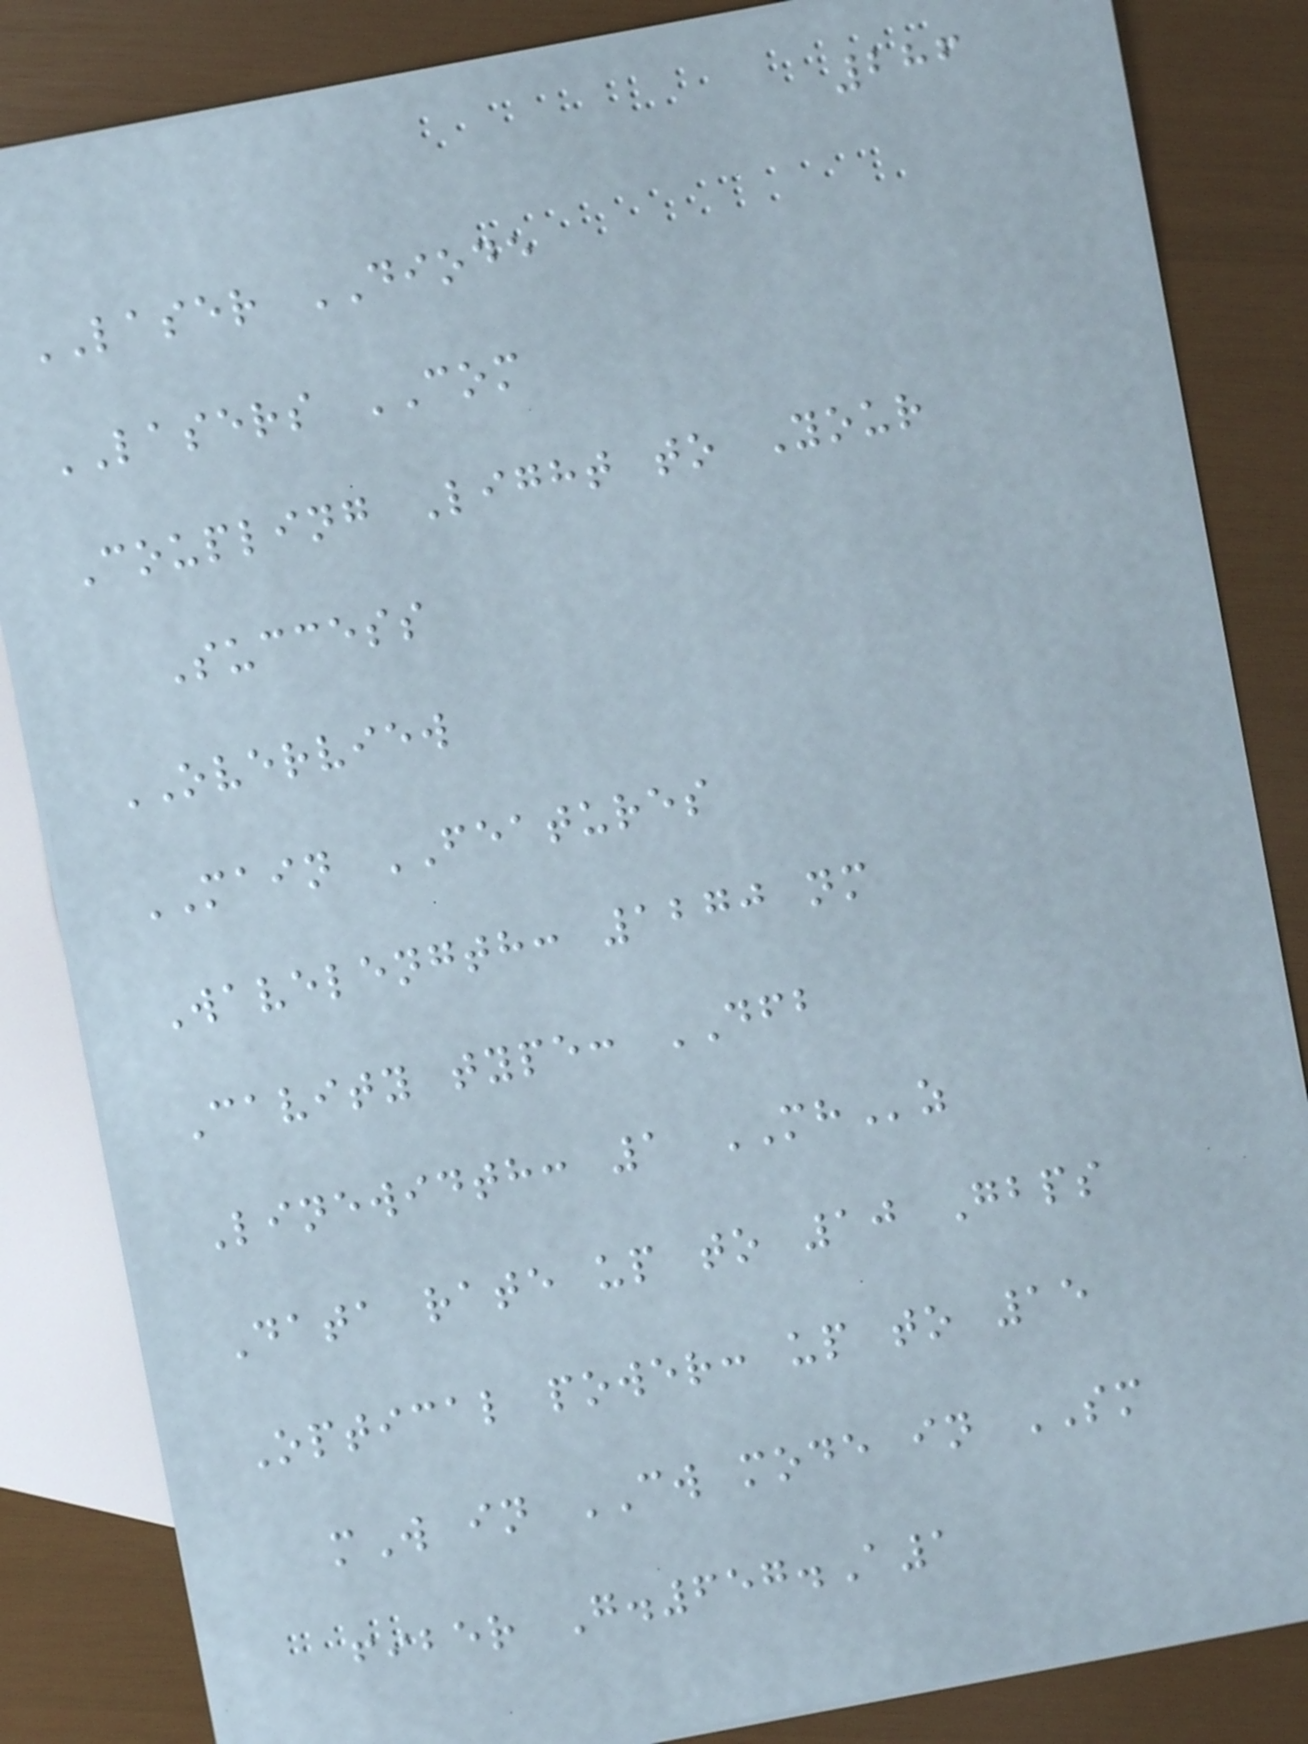286
LASER DIODE
LASERS COM
Coupling Light to Your
Success
OVERVIEW
MAIN FEATURES
Wavelength: 1270 nm
Cavity type: DFB
Linewidth: 1 MHz
Data rate up to 10 Gbps
Optical power: up to 15
mW in CW mode in SM
fiber G.657.A1
